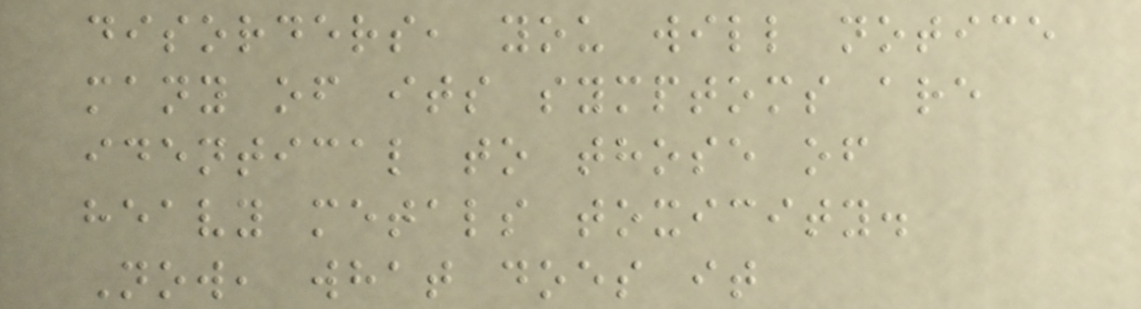disorders, you will notice
many of its symptoms are
identical to those of
heavy metals toxicity.
Now, what does it
